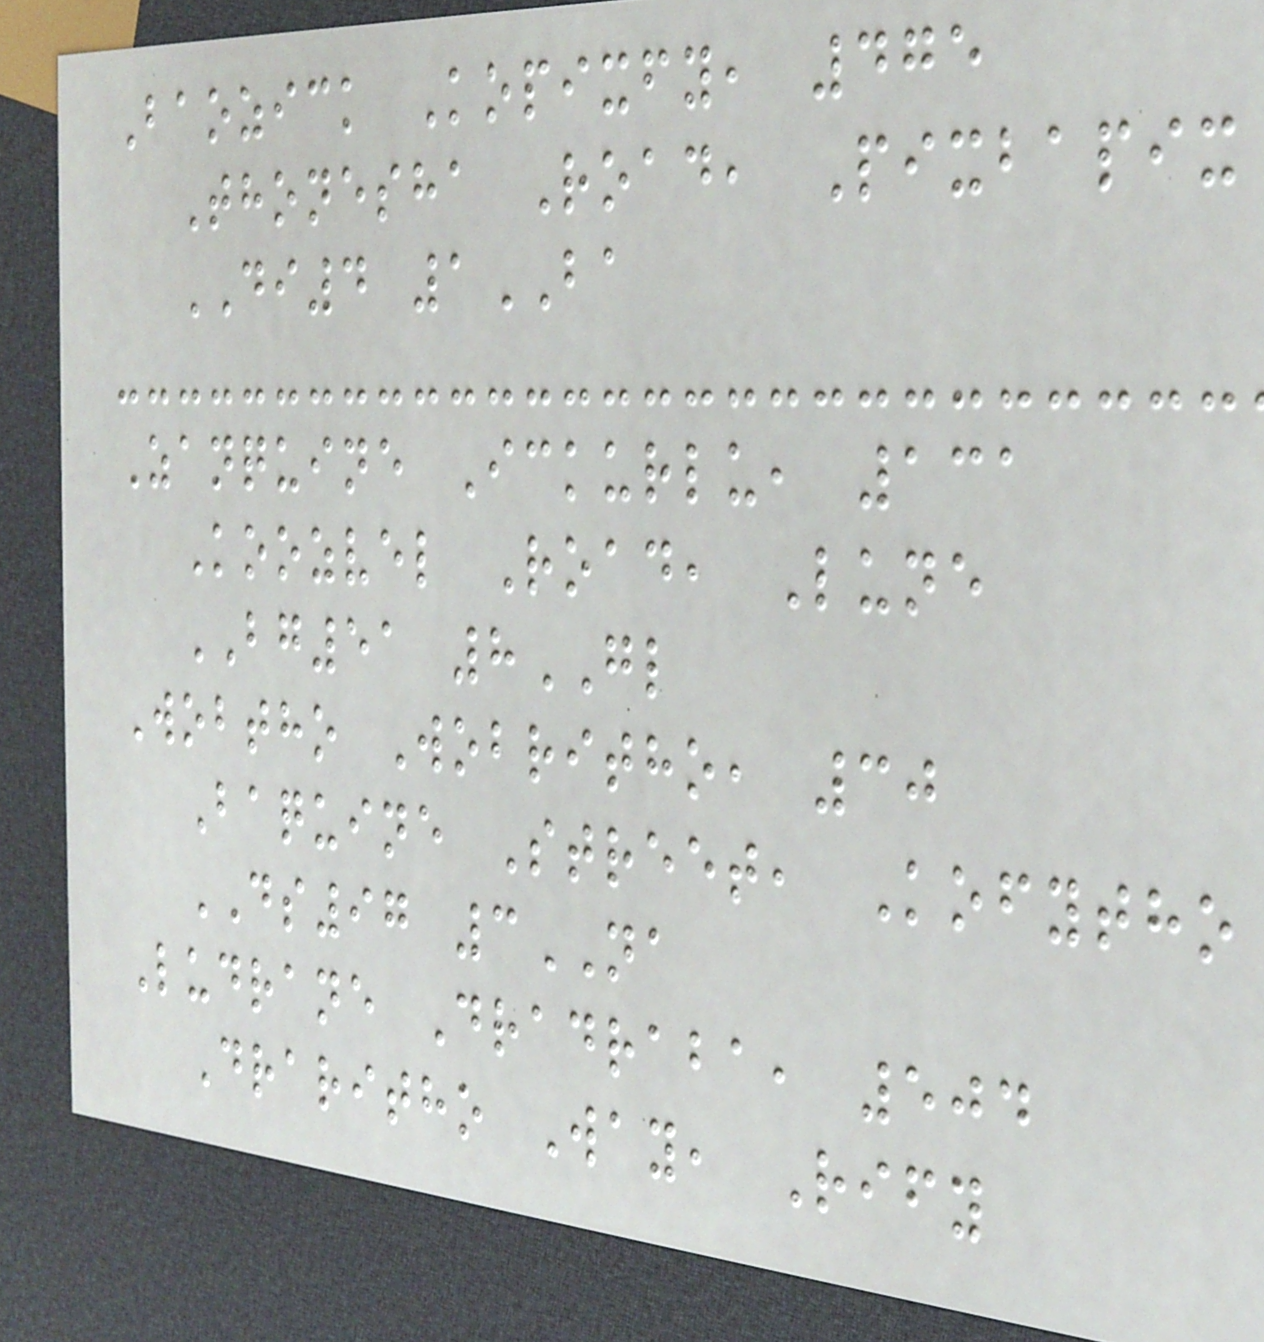Baozick Kopixfy, 475
Thonesha Road, Pixbapix
DI4 1BA
Zanquine Ickurlu, 131
Koozvel Road, Lune
BG51 8GL
Wobtho Wobritho, 30
Baquine Street, Kofytho
DS97 3NA
Ludrane Dradraba, 504
Draritho Way, Rify
